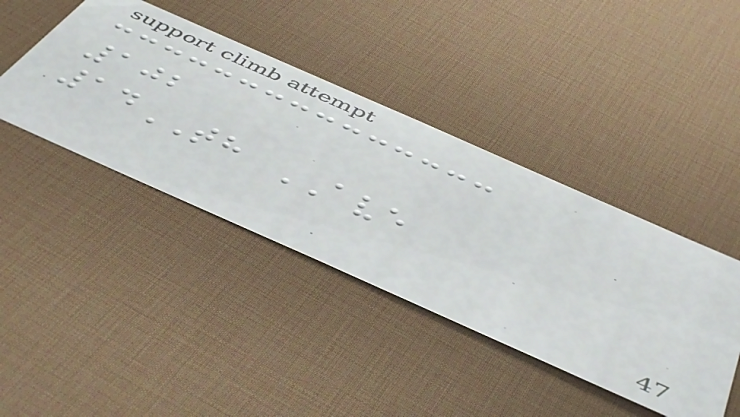102
14TH AVE
